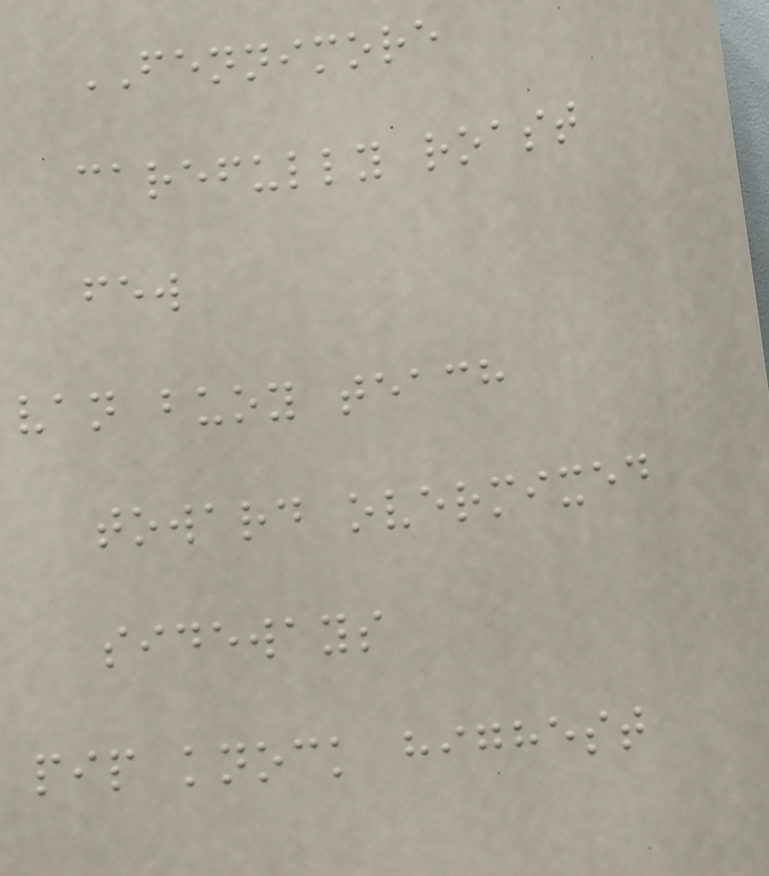FENNIMORE
carefully roast
few
van buoy teach
toward overmixed
sideways
pip knock highest
